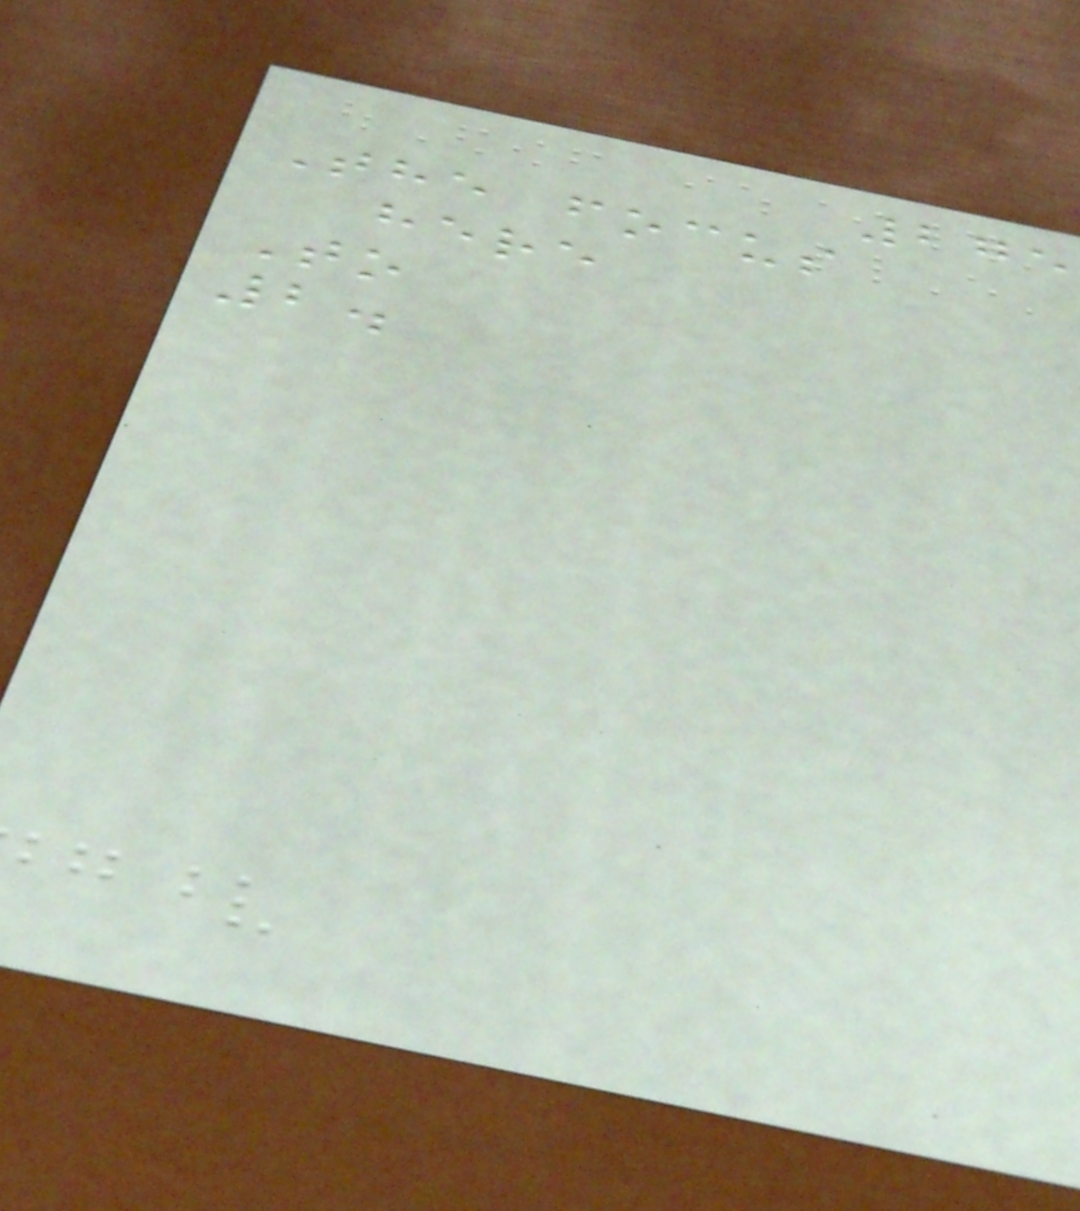275
The focus
here
To
2.
